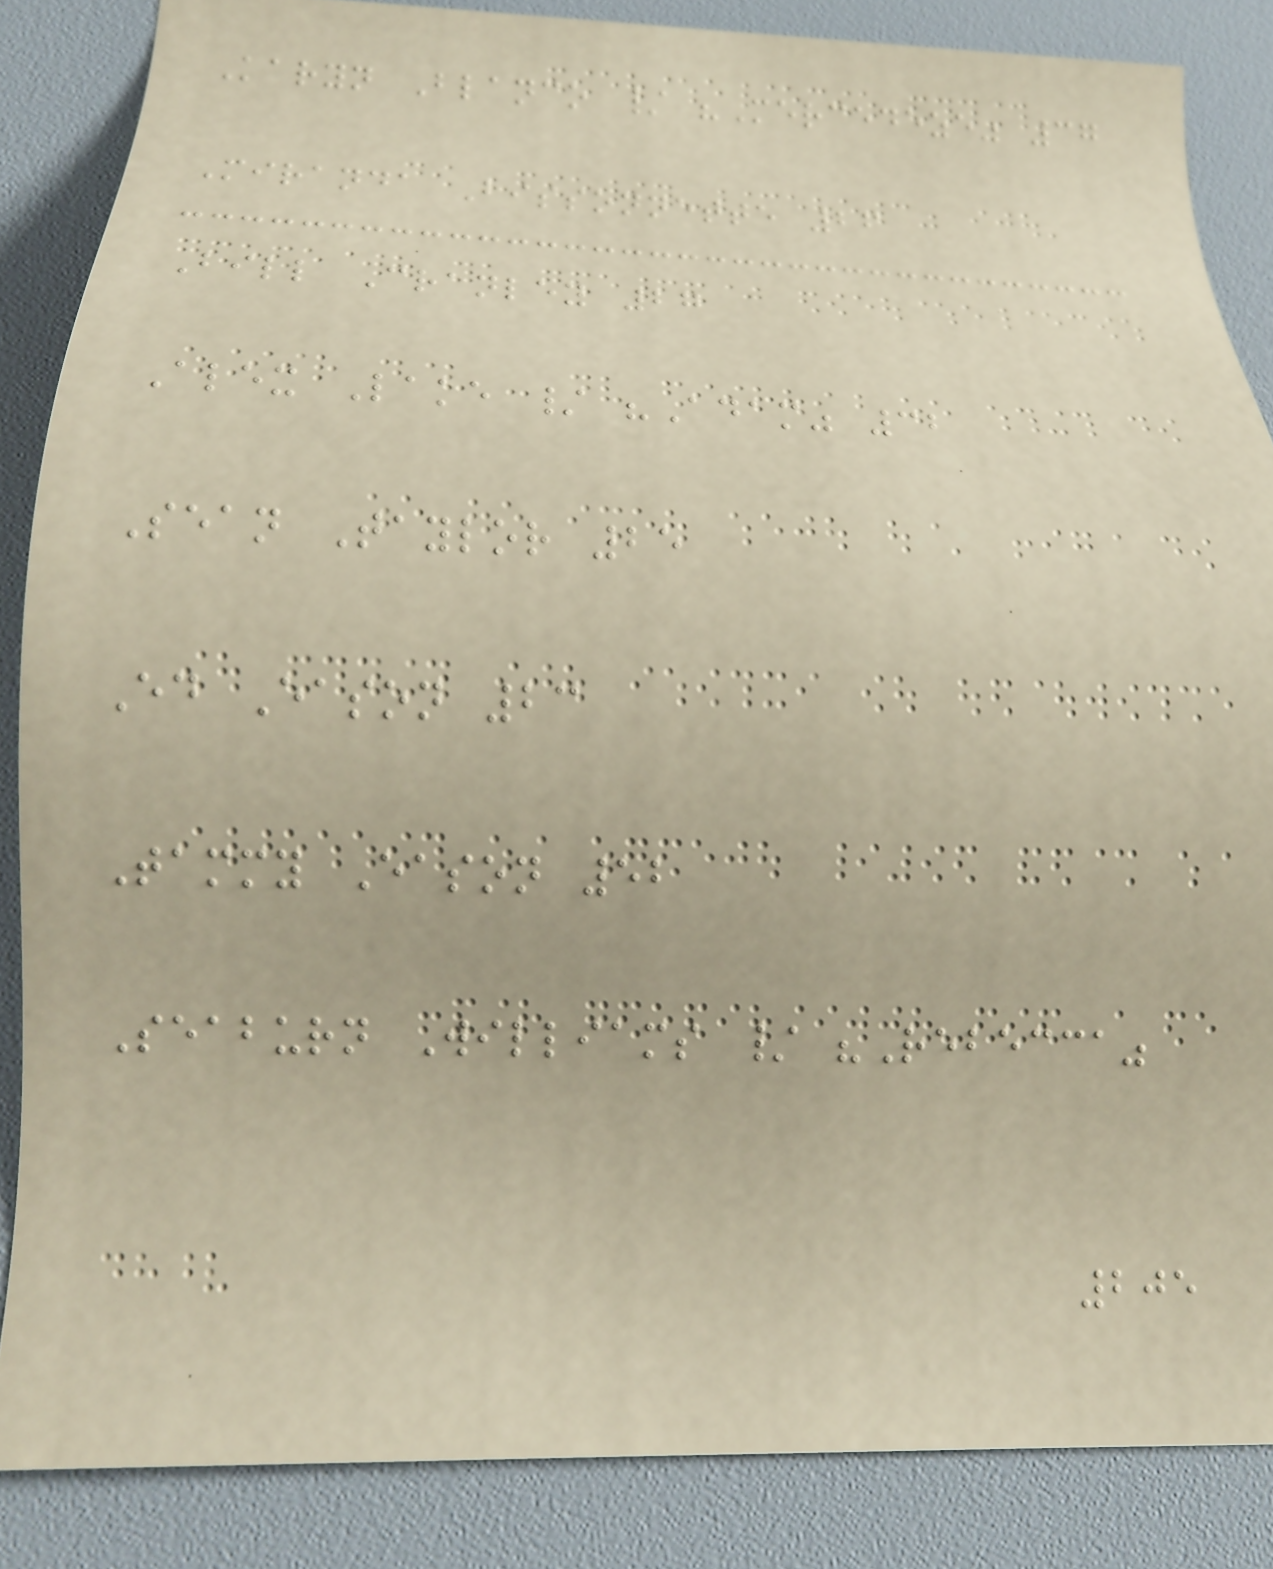Karyn Blanco / "Mercedeze" 37
Miranda Bissonnette 26
Bill Cranley 27
Alex Lake / "Adam" 32
Sean Taylor 25
Ed Eason 23
Tammy Eason 52
Seaburn Williams / "Rebecca"
205
